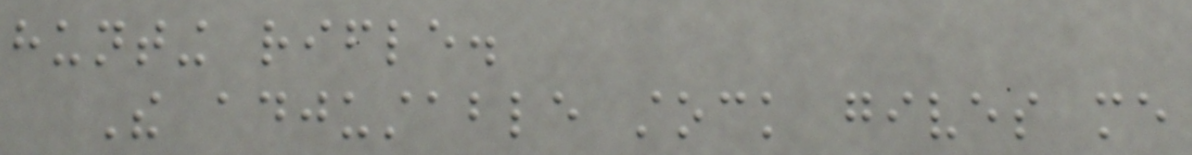hunting rifle.
The adjustable stock gives me
